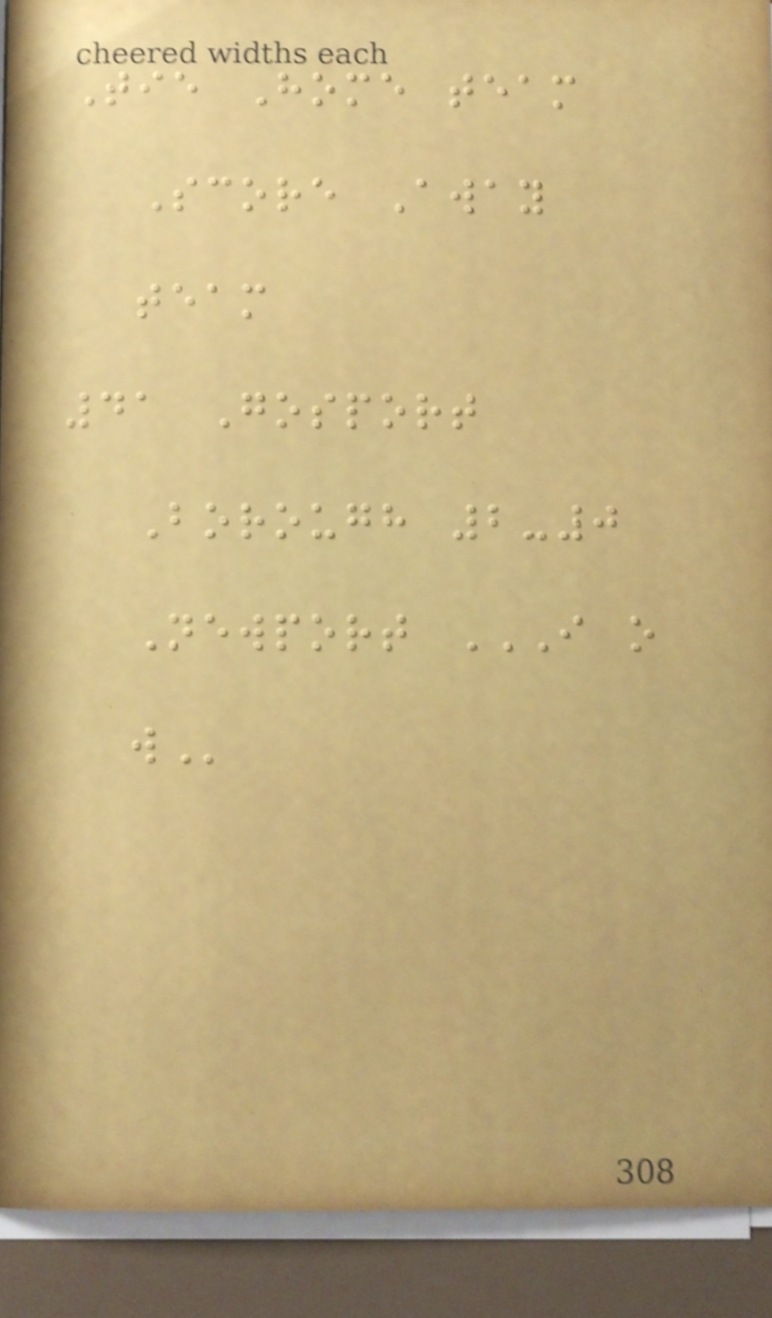Tie Home team
Score Away
team
41 Gosport
Borough 2-0
Newport I O
W
